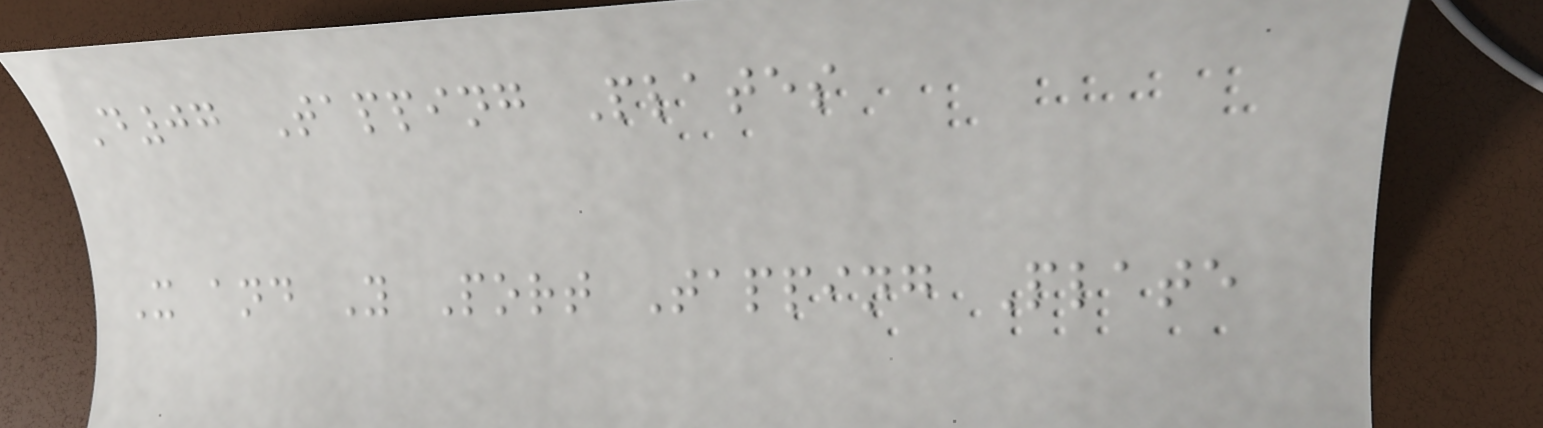D07 Tapping Plates
X and Y Port Tapping Plate
